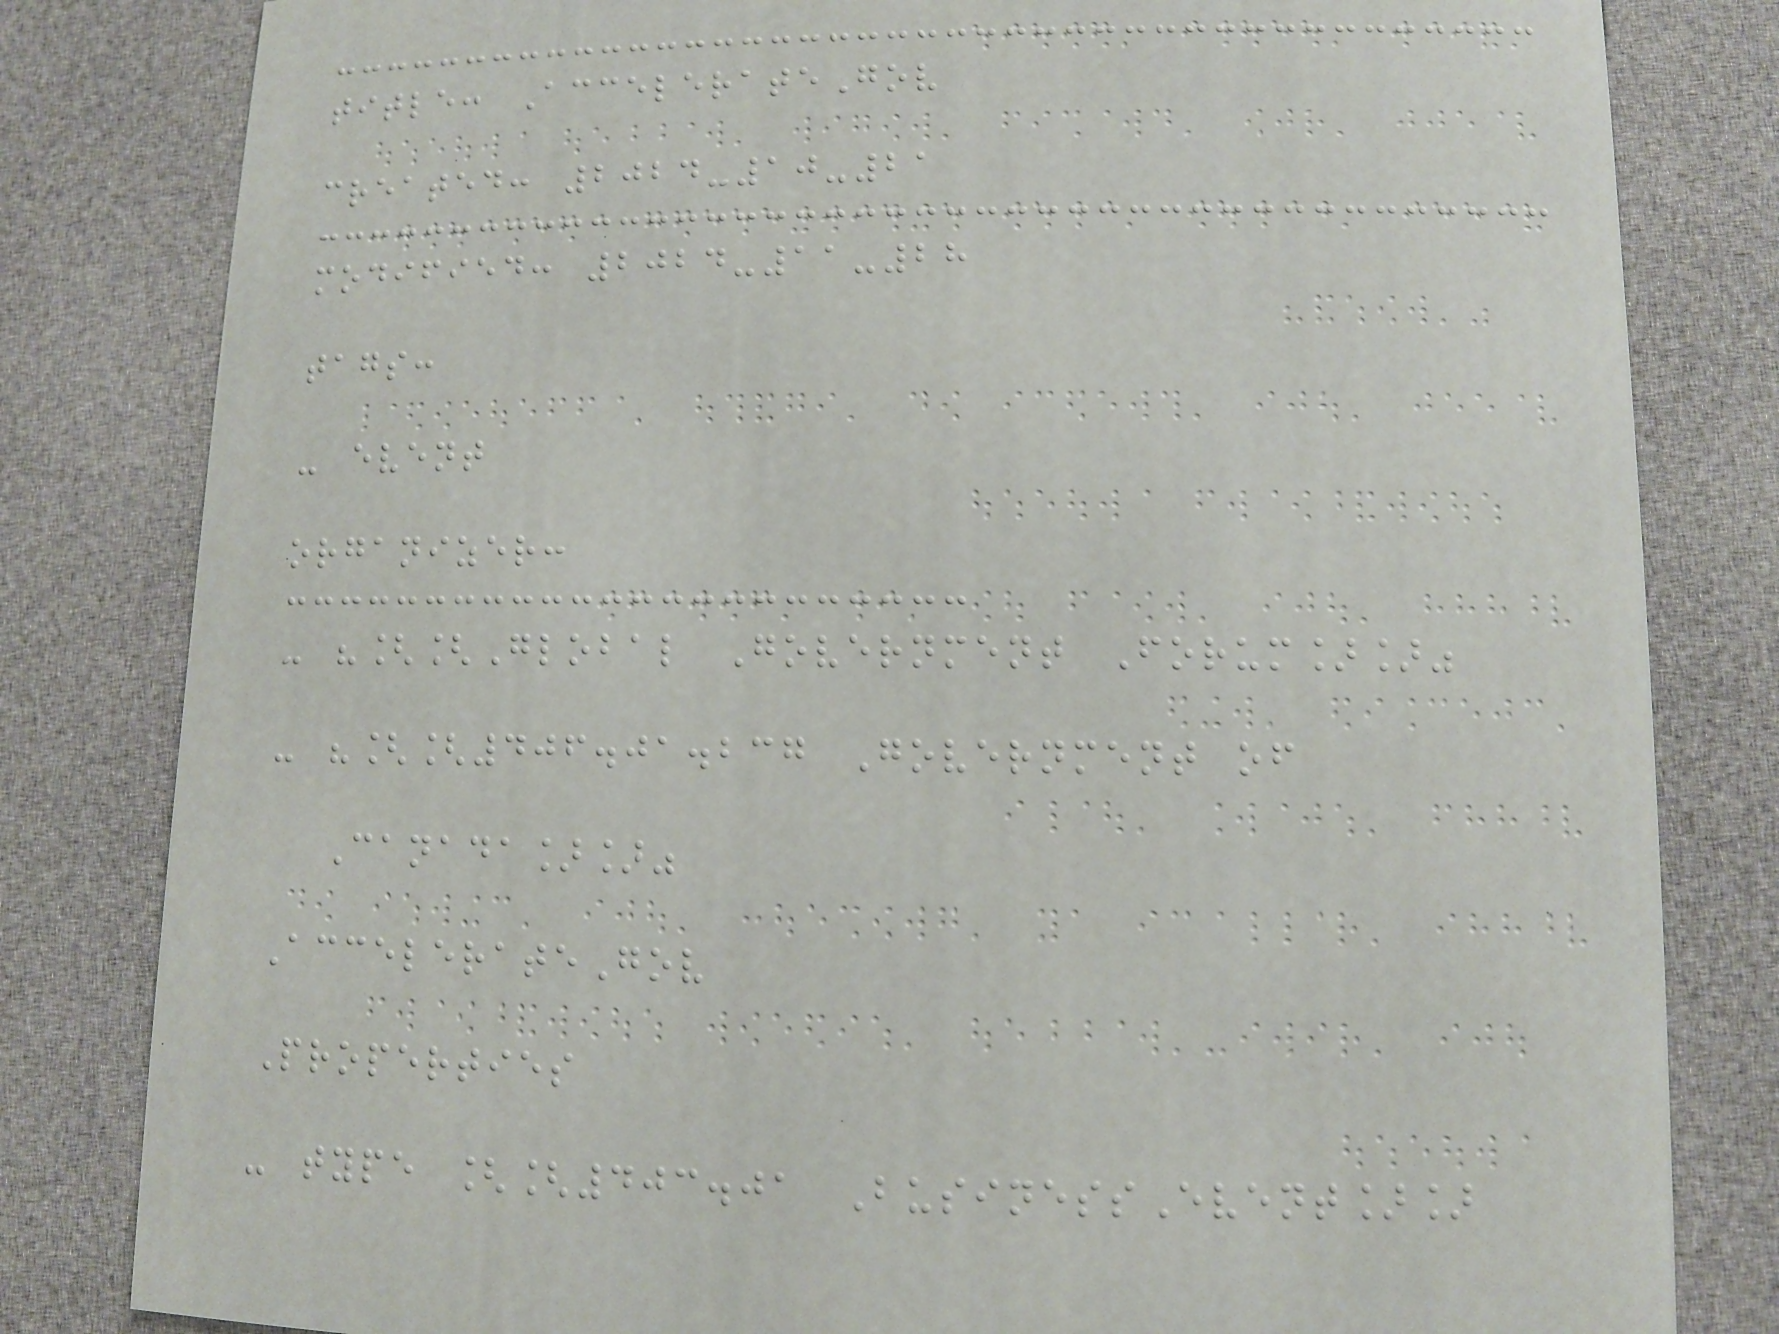title: AccelerateGov
created: 2024-10-21
modified: 2024-11-28
tags:
- event
organizer:
- "[[Global Government Forum]]"
- "[[406.01.237 Government of
Canada]]"
AccelerateGov
Properties
- type [[403.01 BusinessEvent]]
